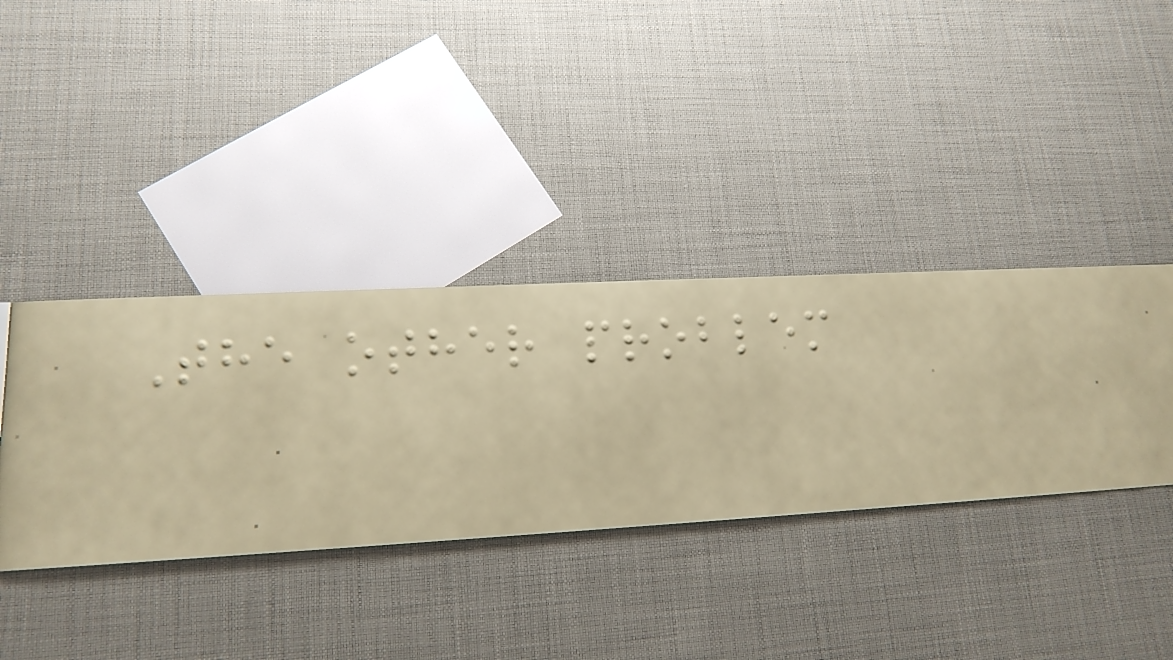The other problem
